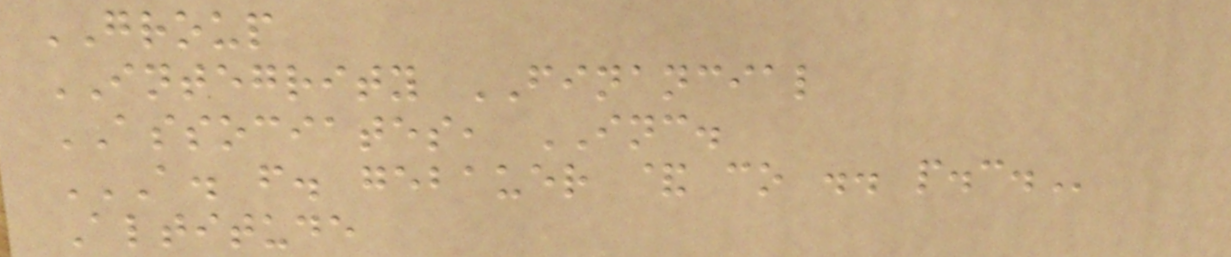GROUP
INTEGRITY FINANCIAL
ASSOCIATES, INC.
A. F. GEBAUER & CO .. P.C.
Altitude
